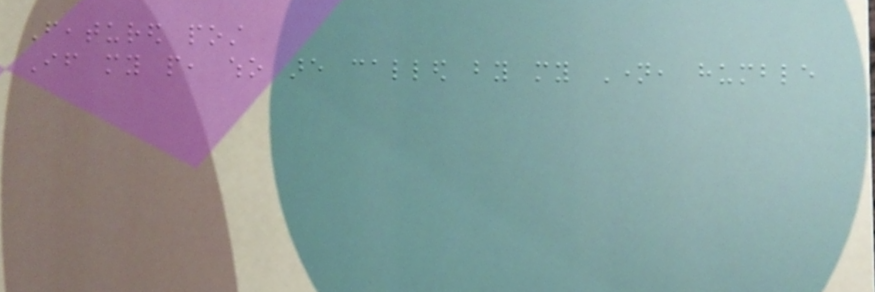Featured post
If my people, who are called by my Name, humble
